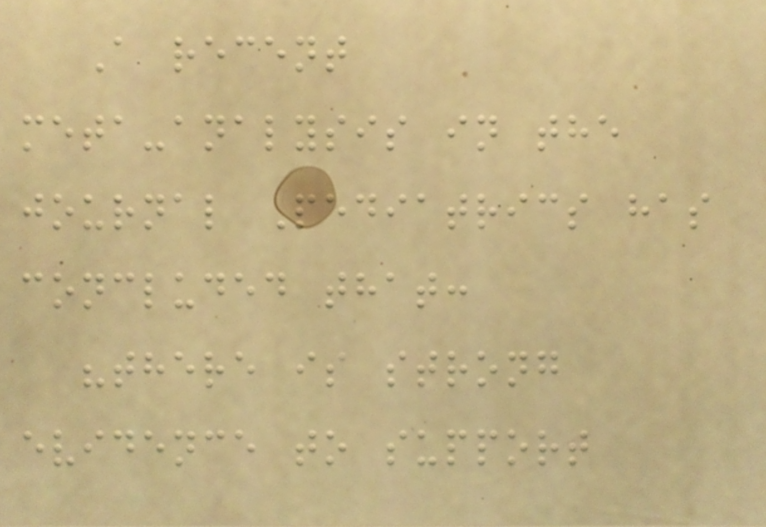A recent
meta-analysis in the
journal Pediatrics has
concluded that:
"there is strong
evidence to support
